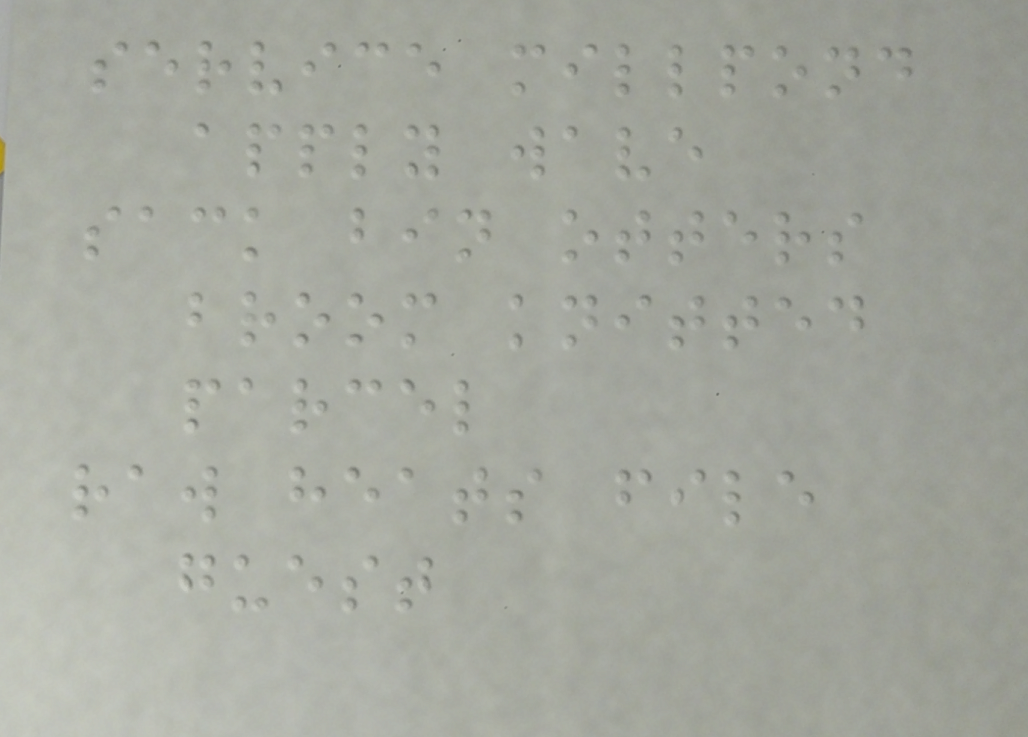service millpond
apply wave
sack bin otters
broom knitted
parcel
raw heats file
guest
